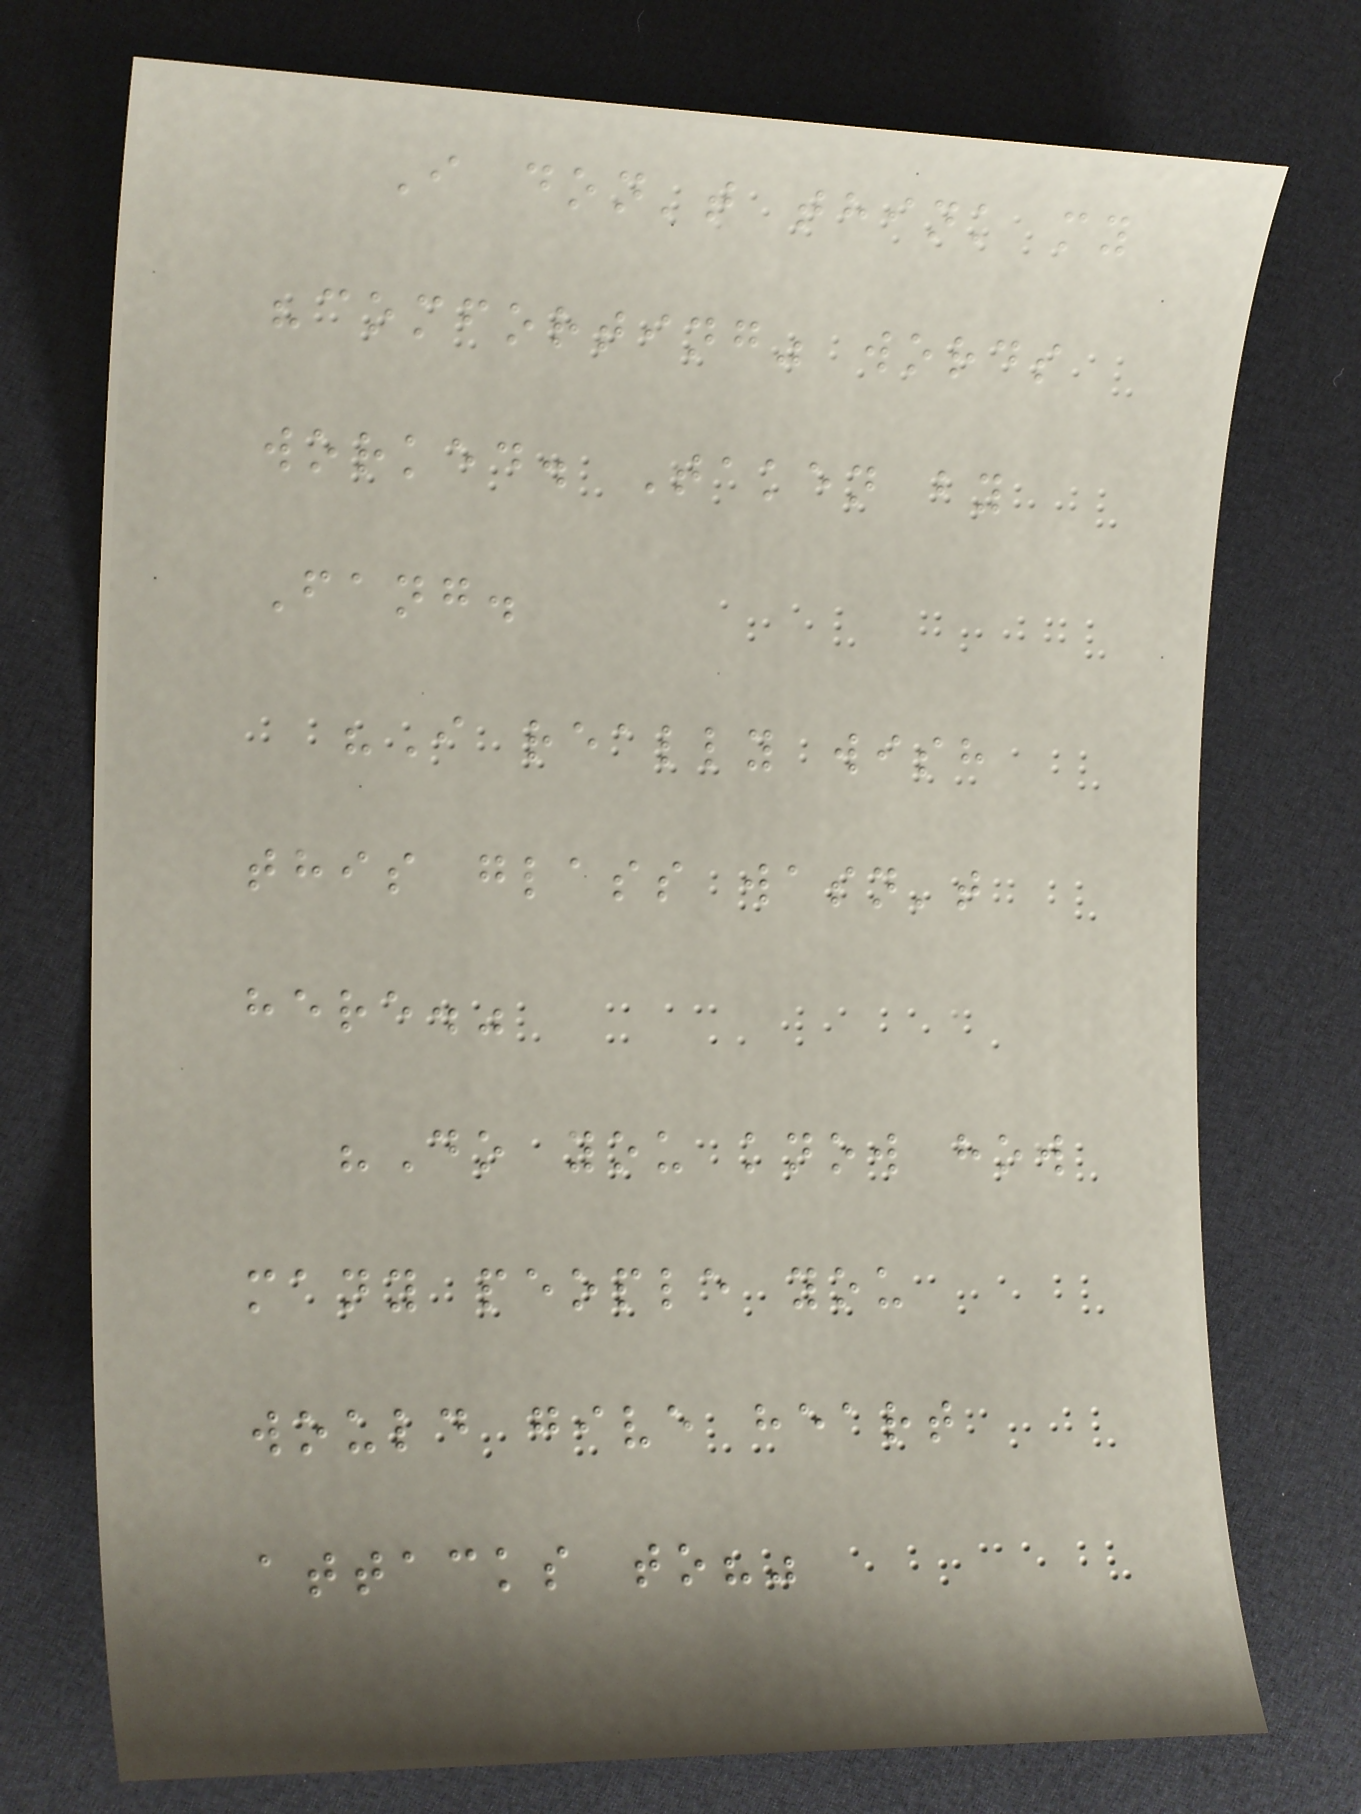I don't think my
"comforting" words
worked. Taken by
Fang.
"I really wish
this glass wasn't
here."
"Do you know how
many people you
would give heart
attacks to?"
